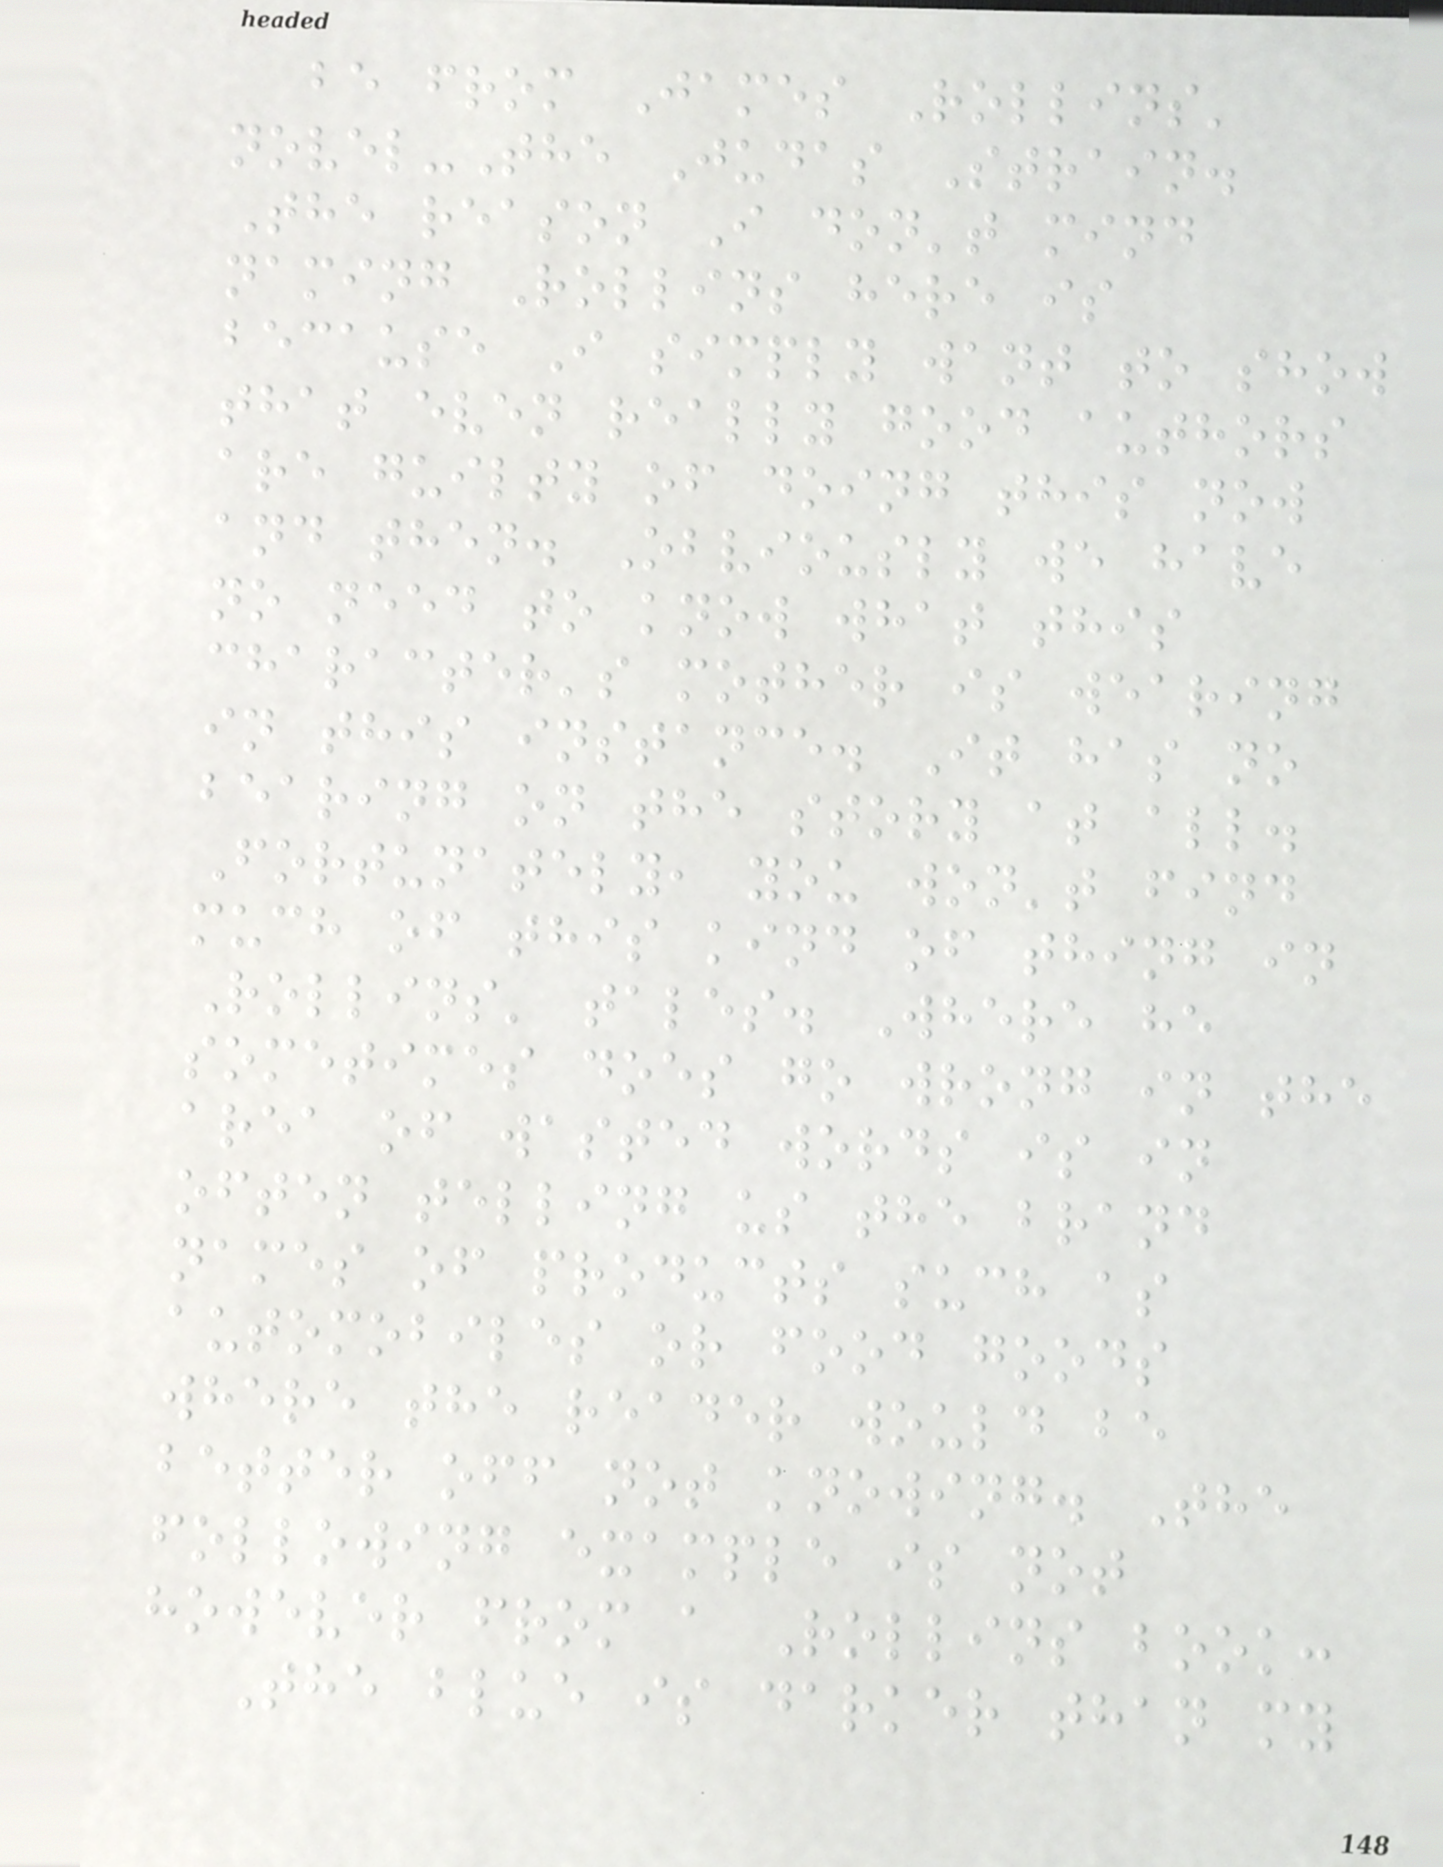be from James Rollins'
novel-The Judas Strain.
The reason I don't mind
naming Rollins here is
because I simply want to show
that even really good authors
are guilty of doing this now
and then. Obviously we have
no need to know what this
character's mother is wearing
in this instance. It has no
bearing on the story at all.
Fortunately, you won't find
much of this kind of thing in
Rollins' tales. Where he
sometimes does go wrong in the
area of wasted words is in
often telling us the brand
names of products such as
automobiles or food goods
where the reader would be
better off not knowing. The
following example is not
however from a Rollins book:
The blue is darker than my
